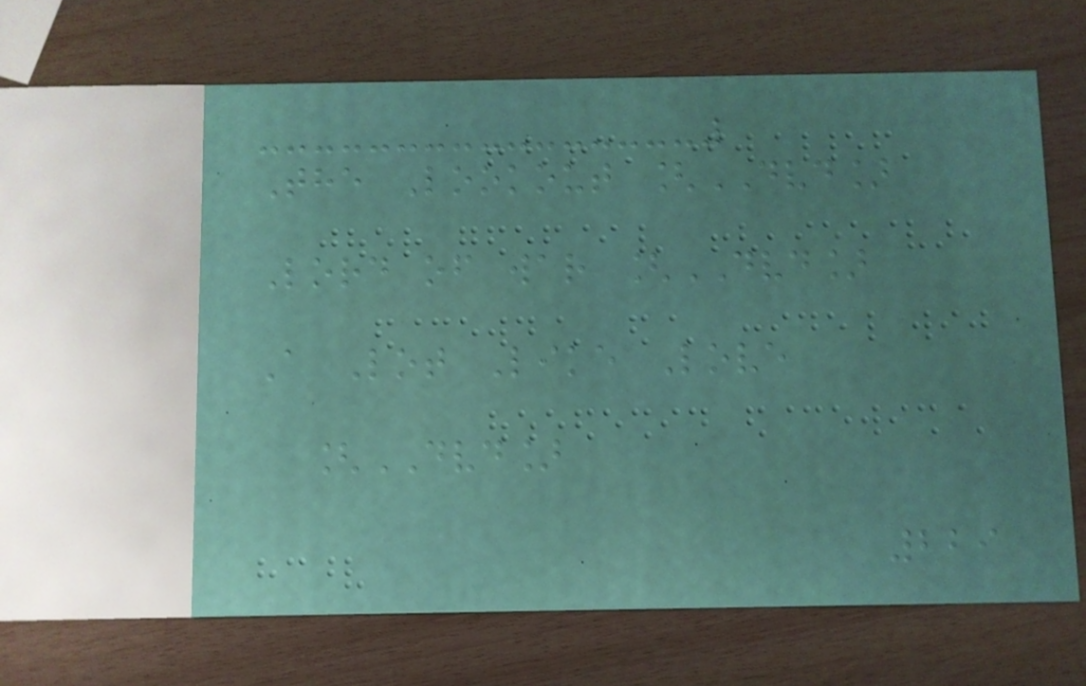The Lookout [DVD]
Lord of war [DVD]
A Lot Like Love
[DVD]
229
